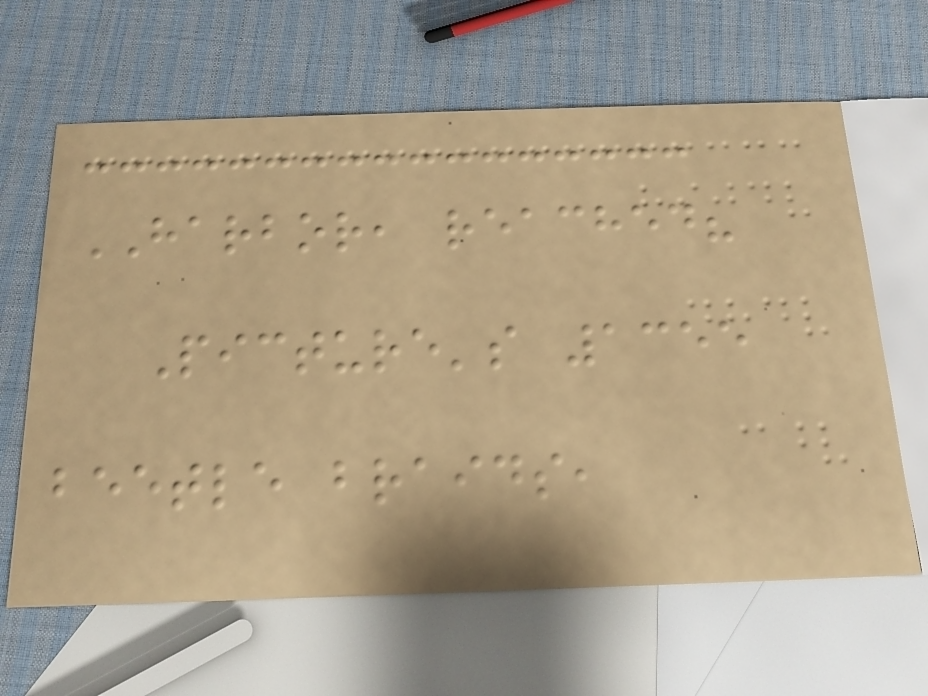HARBOR, reached?
Picture's 1355
beetle braids,
